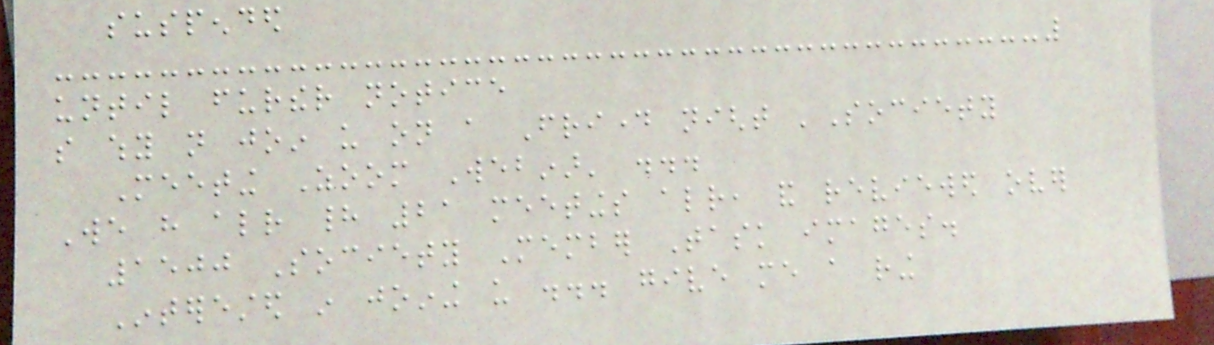suspended
until further notice
so why not join us on a Friday night 'Society
Meeting Zoom Webinar' ...
We have already had 21 meetings already, and reviewed over
1500 Society Member Task images.
Interested in joining us ... give me a ring
